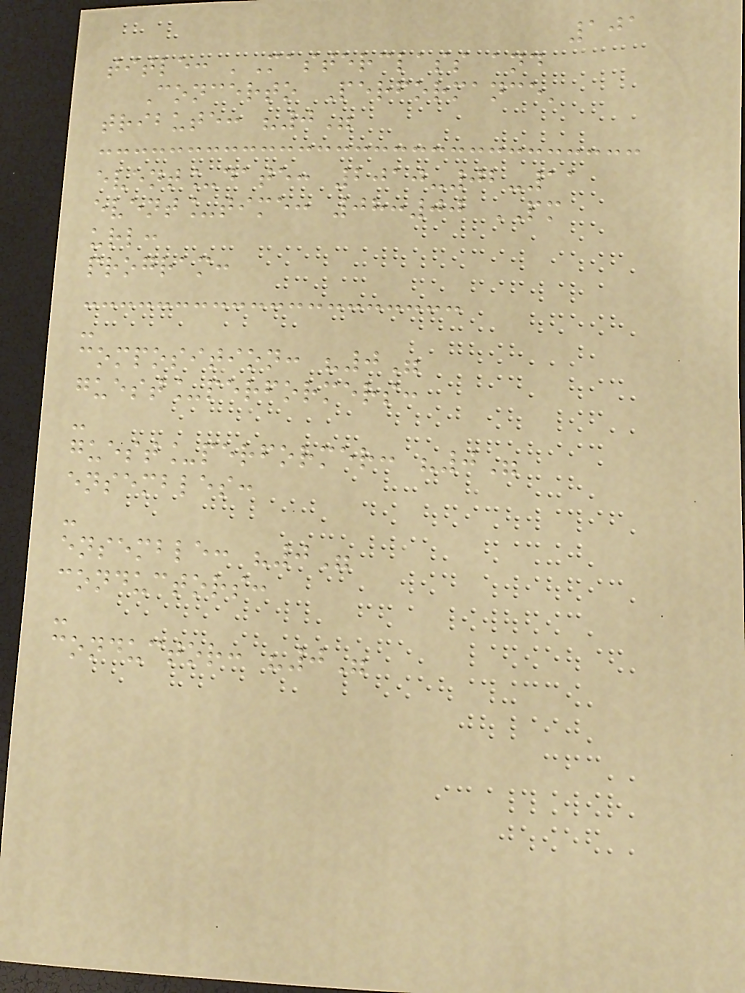101
title: 'Masterclass and
Concerto Performance'
tribute: "0"
event_date: 2010-02-11
event_time: 08:00 PM
url:
program:
-
composition: "0"
guest_performers:
-
guest_performer: "0"
ensembles:
-
ensemble: "0"
conductors:
-
conductor: "0"
